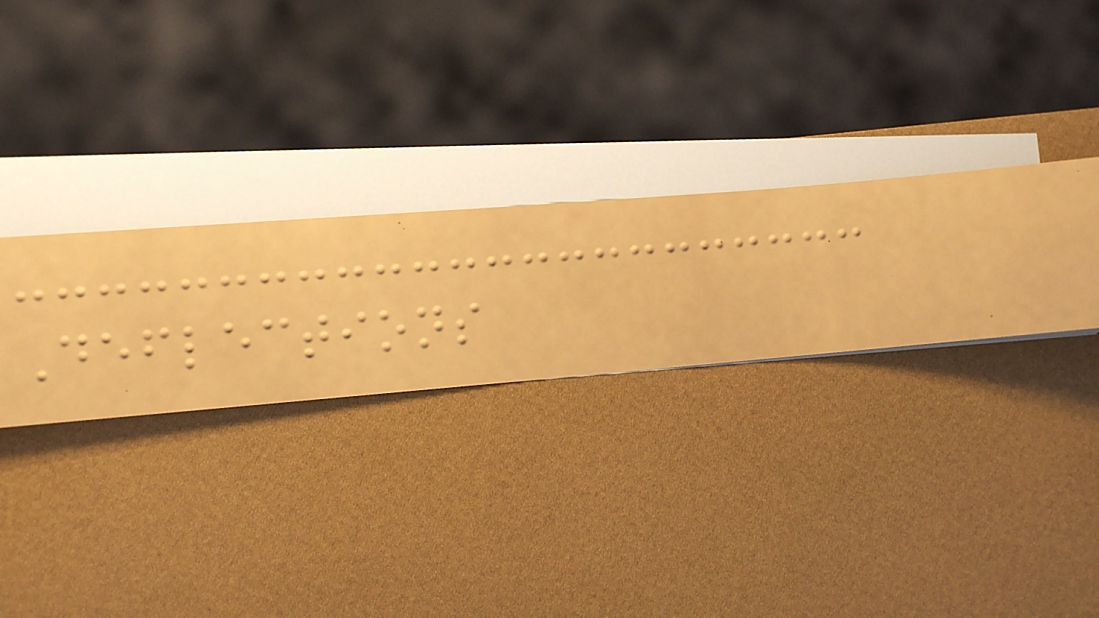Deflections
